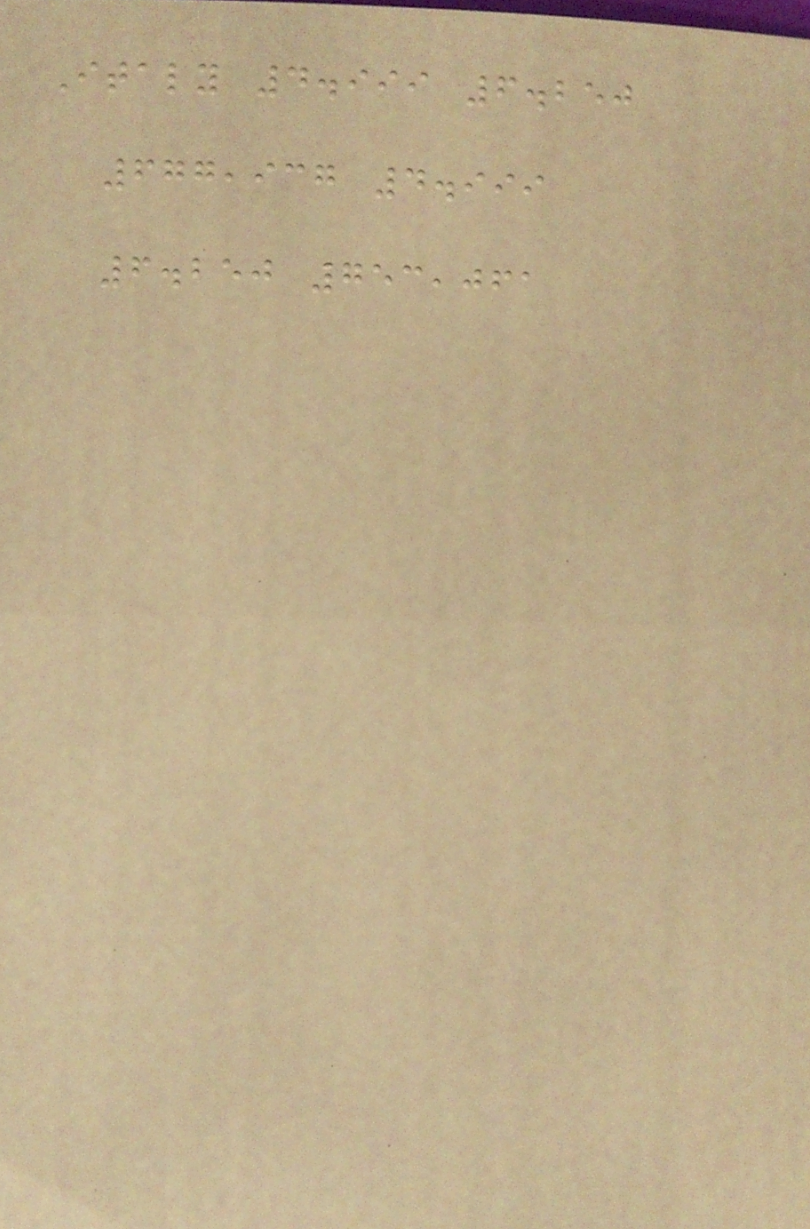Italy 4.999 6.250
677,937 4.999
6.250 753,061
